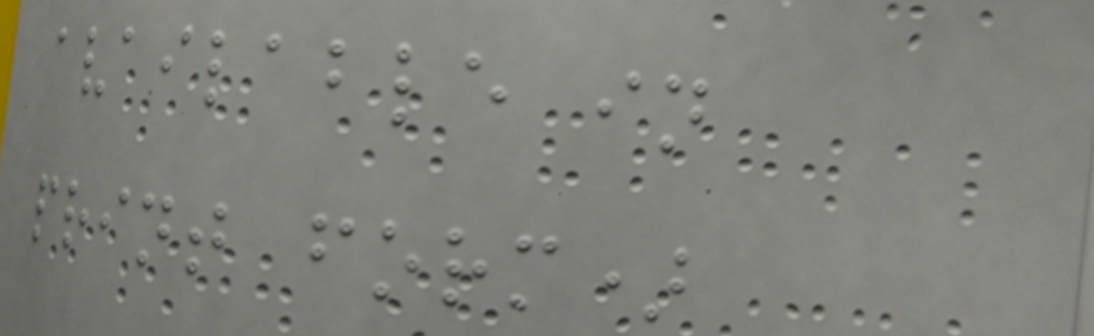available in
print form)
